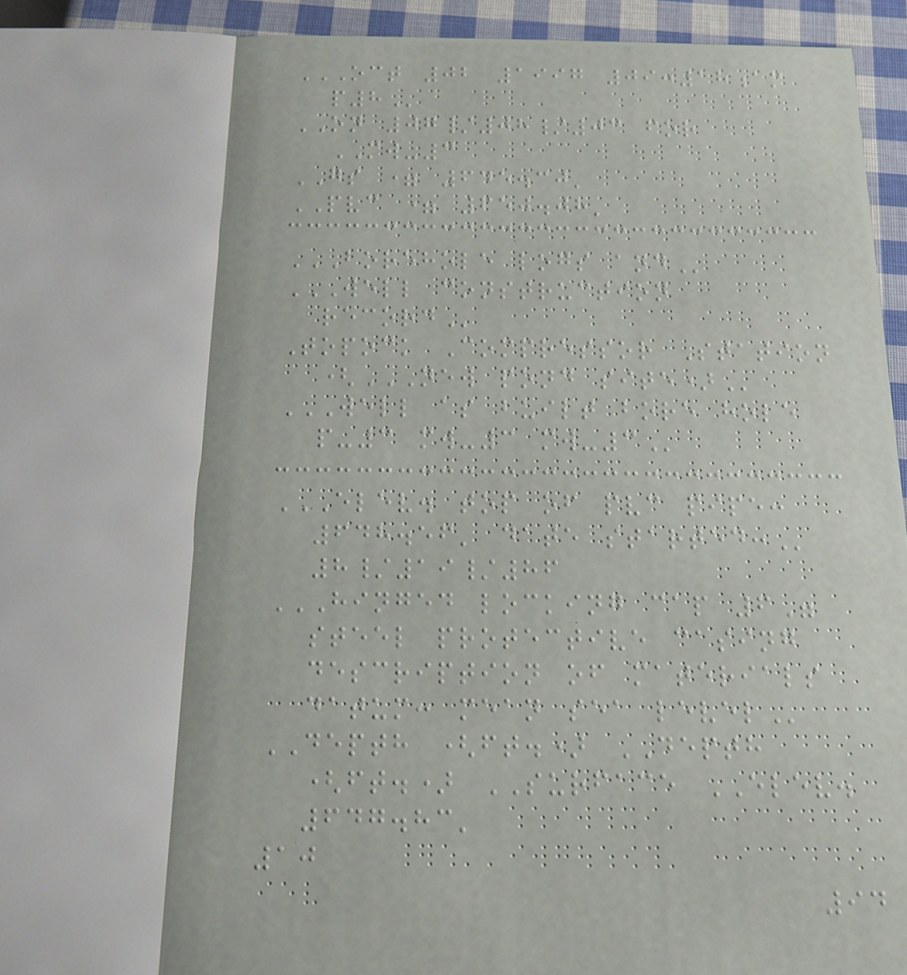OCT 02 1997 09:18AM
P8
ON 07/08/03 for
MW-3
GS = 645.30'
PVC = 650.08'
BOREHOLE LOGS AND
WELL CONSTRUCTION
RECORD
Topock Compressor Station
(NEW POND SITE)
WELL AS BUILT BORE HOLE
P-3 MW-3 MW-3
ELEV. TOP OF PVC PIPE:
648.56' DATE STARTED:
8/19/86
HINGED LOCKING CAP 6"
STEEL PROTECTIVE CASING
DESCRIPTION OF MATERIALS
DATUM: MEAN SEA LEVEL
DEPTH (ft.) DEPTH
(ft.) SURFACE ELEV.
647.83'
10
94
